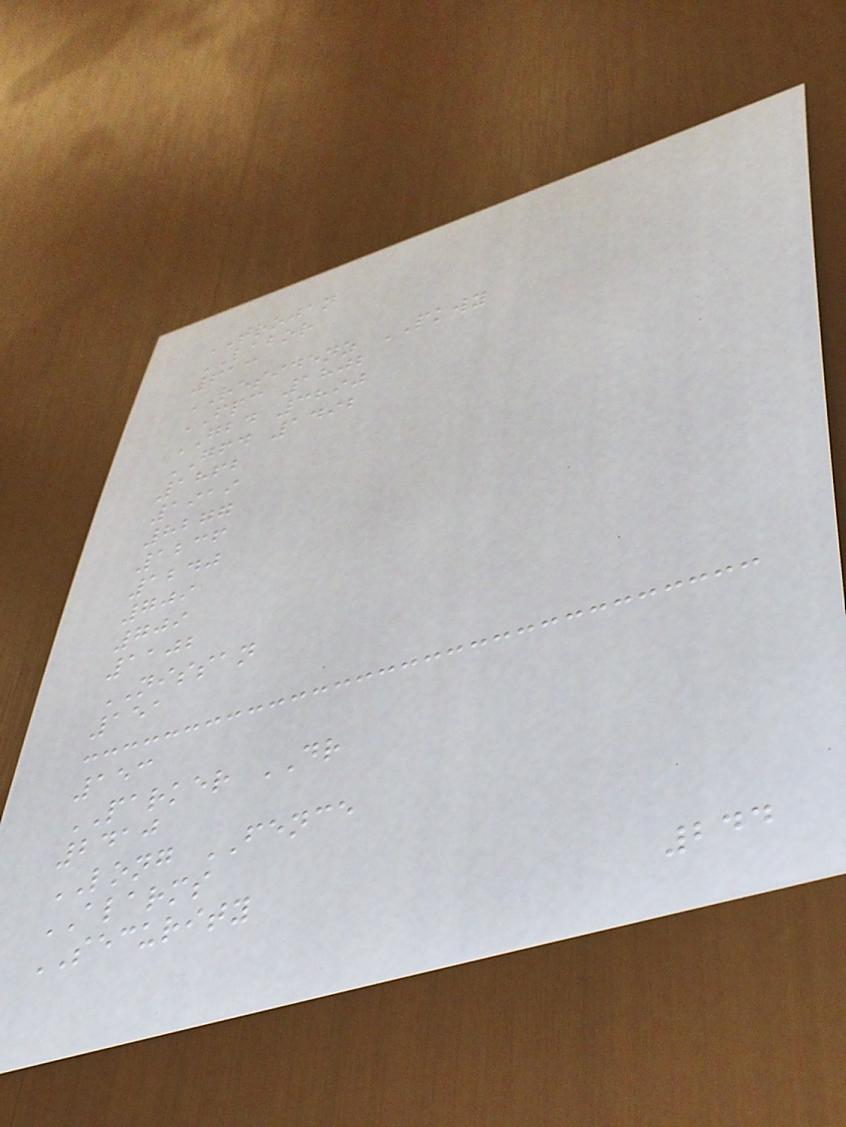TROJAN
LABOR
613
RESIDENZ PKWY
FPC 1802
GBD 3890
GFD 1492
1862
1919
8277
1236
1240
709
709
1102
NISSAN
151
153
PARKER DR
2410
LONG FENCE
ALARMS
SECURITY
244
